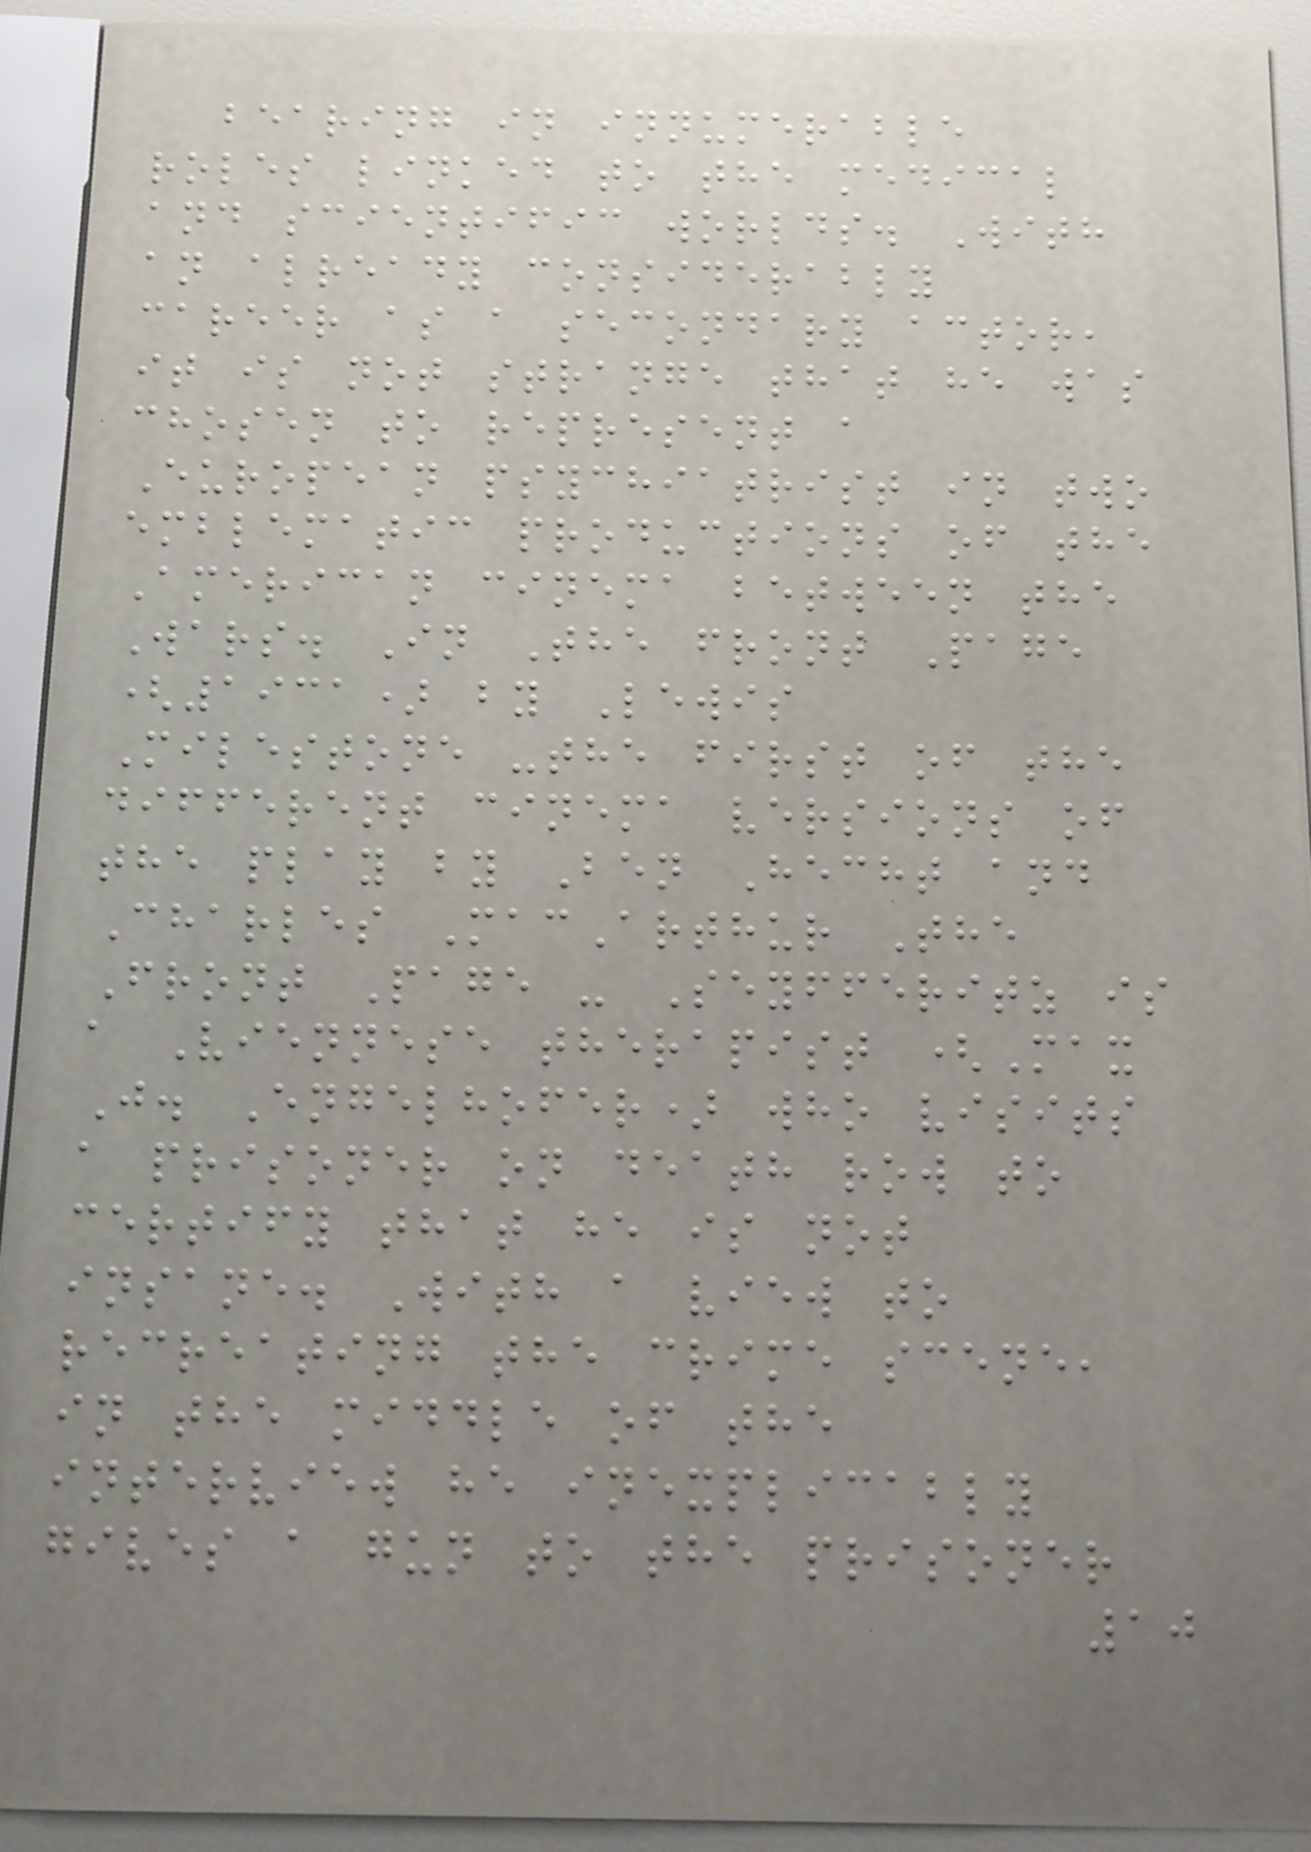bearing in innumerable
roles linked to the medical
and scientific worlds. With
an already considerably
career as a secondary actor,
it is not strange that he was
chosen to represent a
European psychiatrist in two
emblematic productions of the
American cinema between the
Wars. In The front Page
(1931) by Lewis
Milestone -the first of the
different cinema versions of
the play by Ben Hecht and
Charles MacArthur The
Front Page - Seyfferitz is
a Viennese therapist (Max
J. Engelhofer) who visits
a prisoner on death row to
certify that he is not
insane. With a view to
recreating the crime scene,
in the middle of the
interview he inexplicably
gives a gun to the prisoner
10
